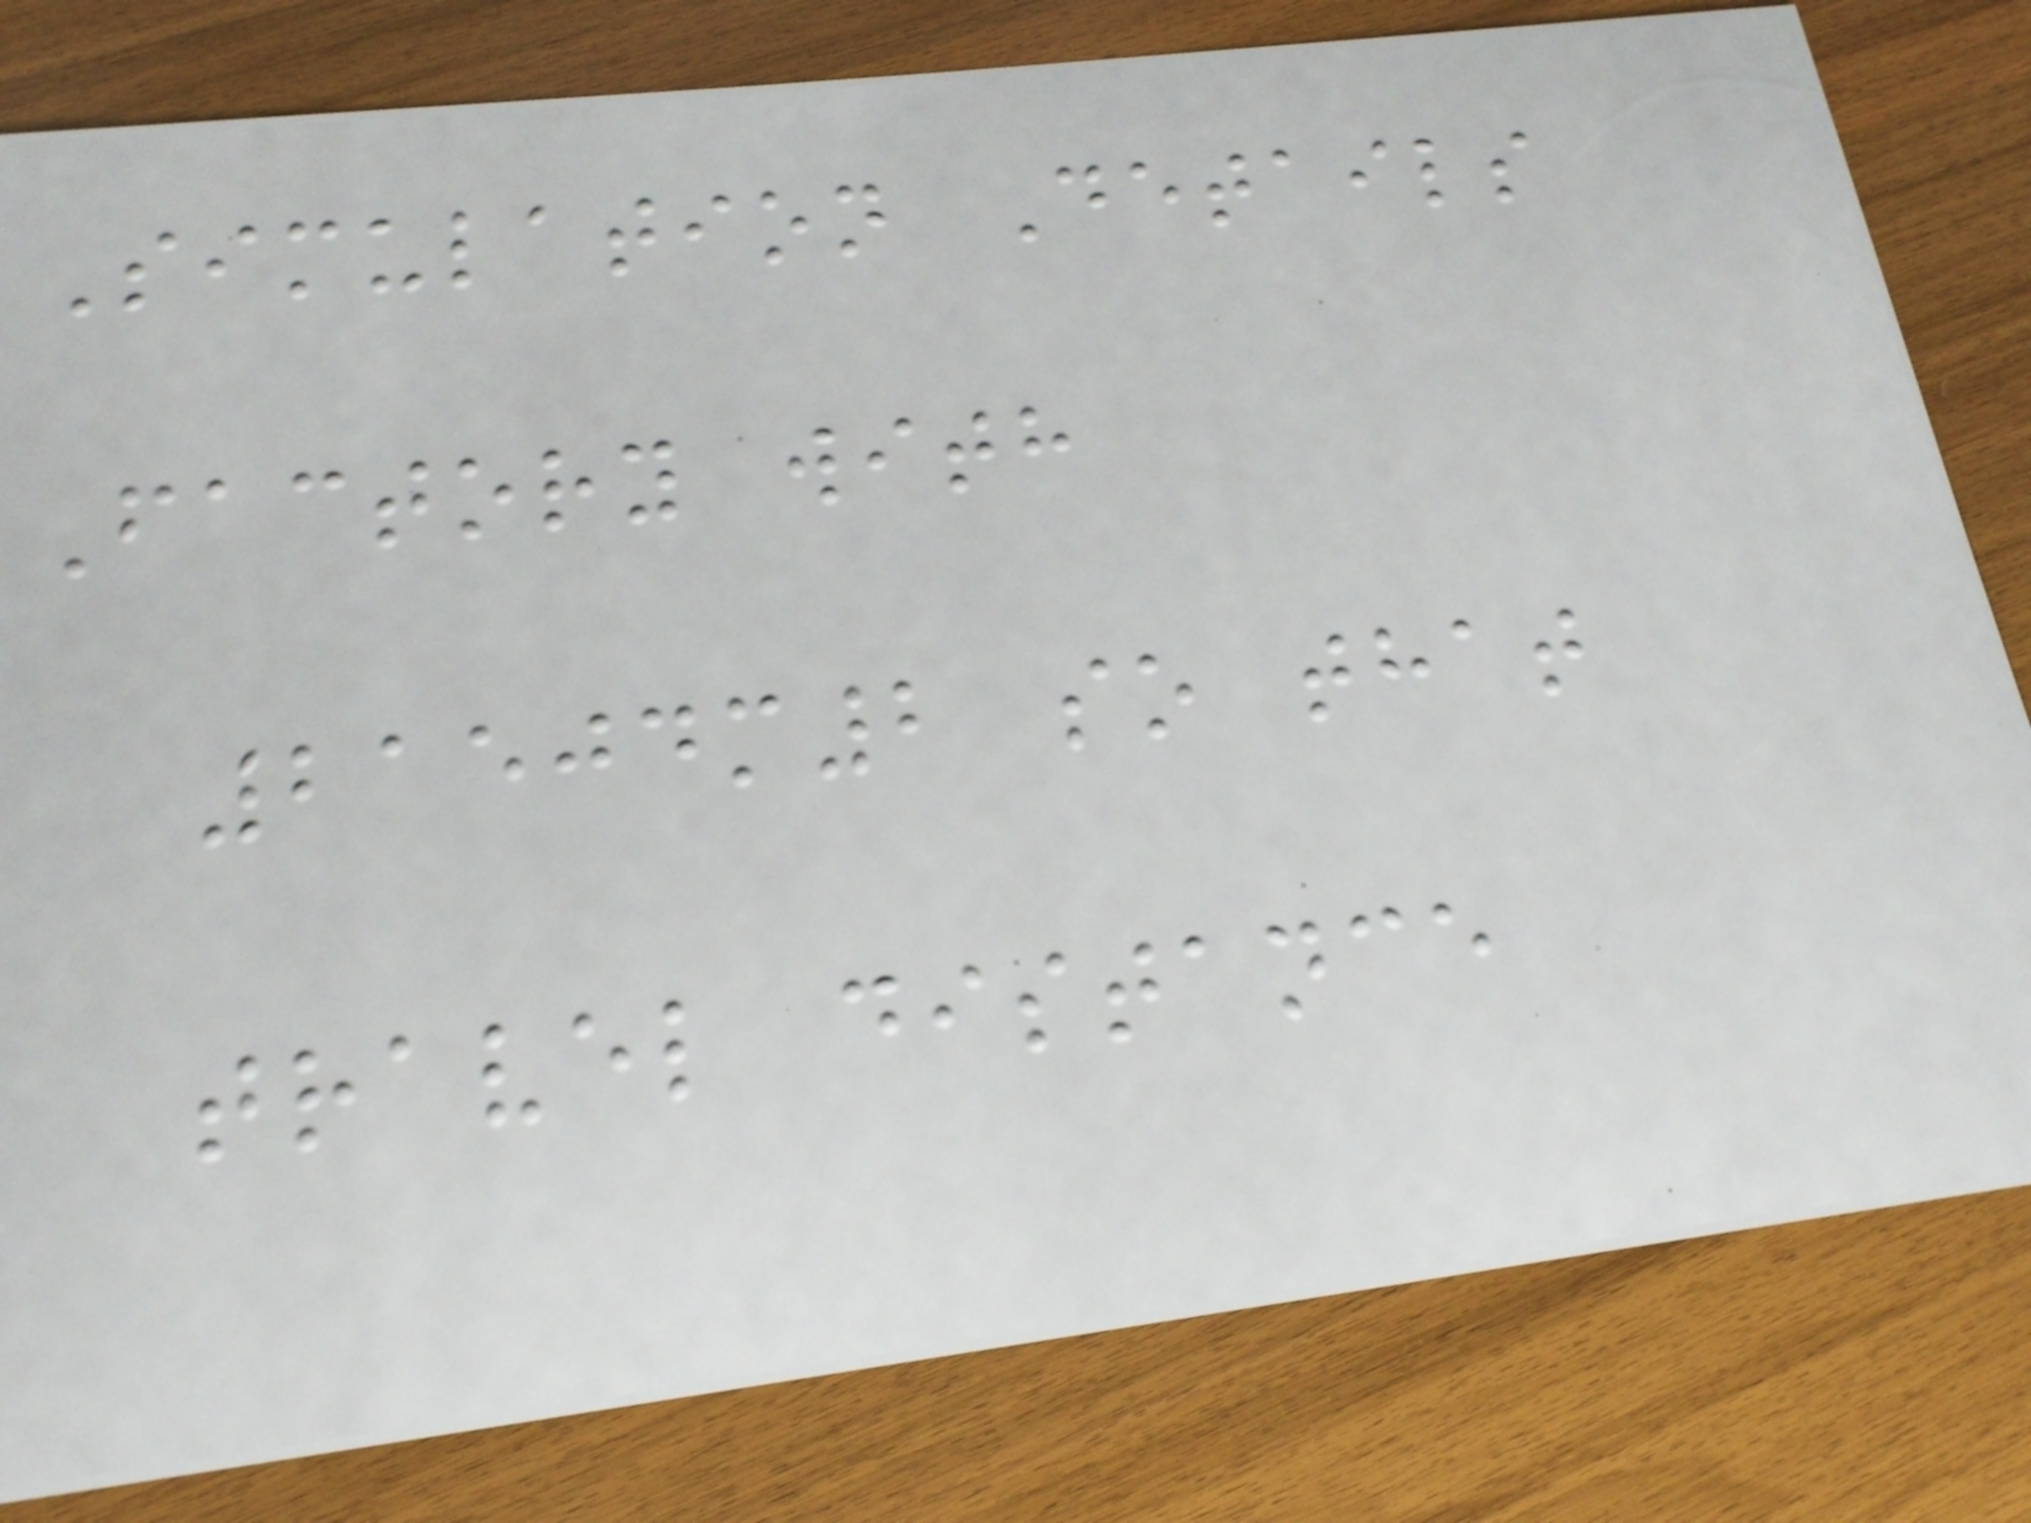Simulation Details
Factory with
21504m2 so that
travel distance
